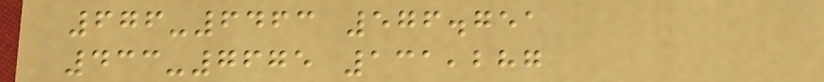676-6463 576.751
433-7675 131,287
